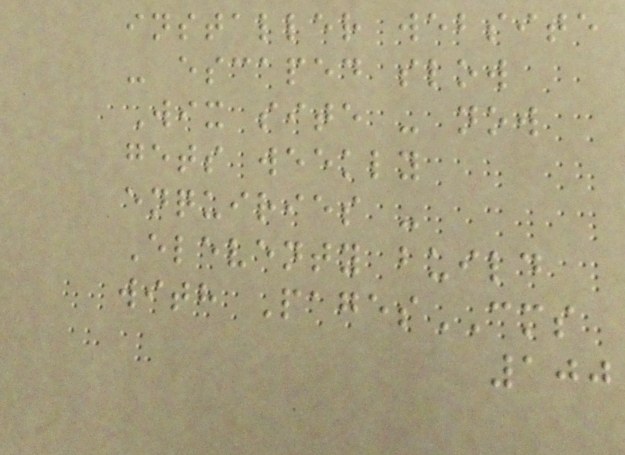installer website
- escaped slow
Wix site - now
gets weekly
enquiries -
Eleventy build
with PagesCMS
100
